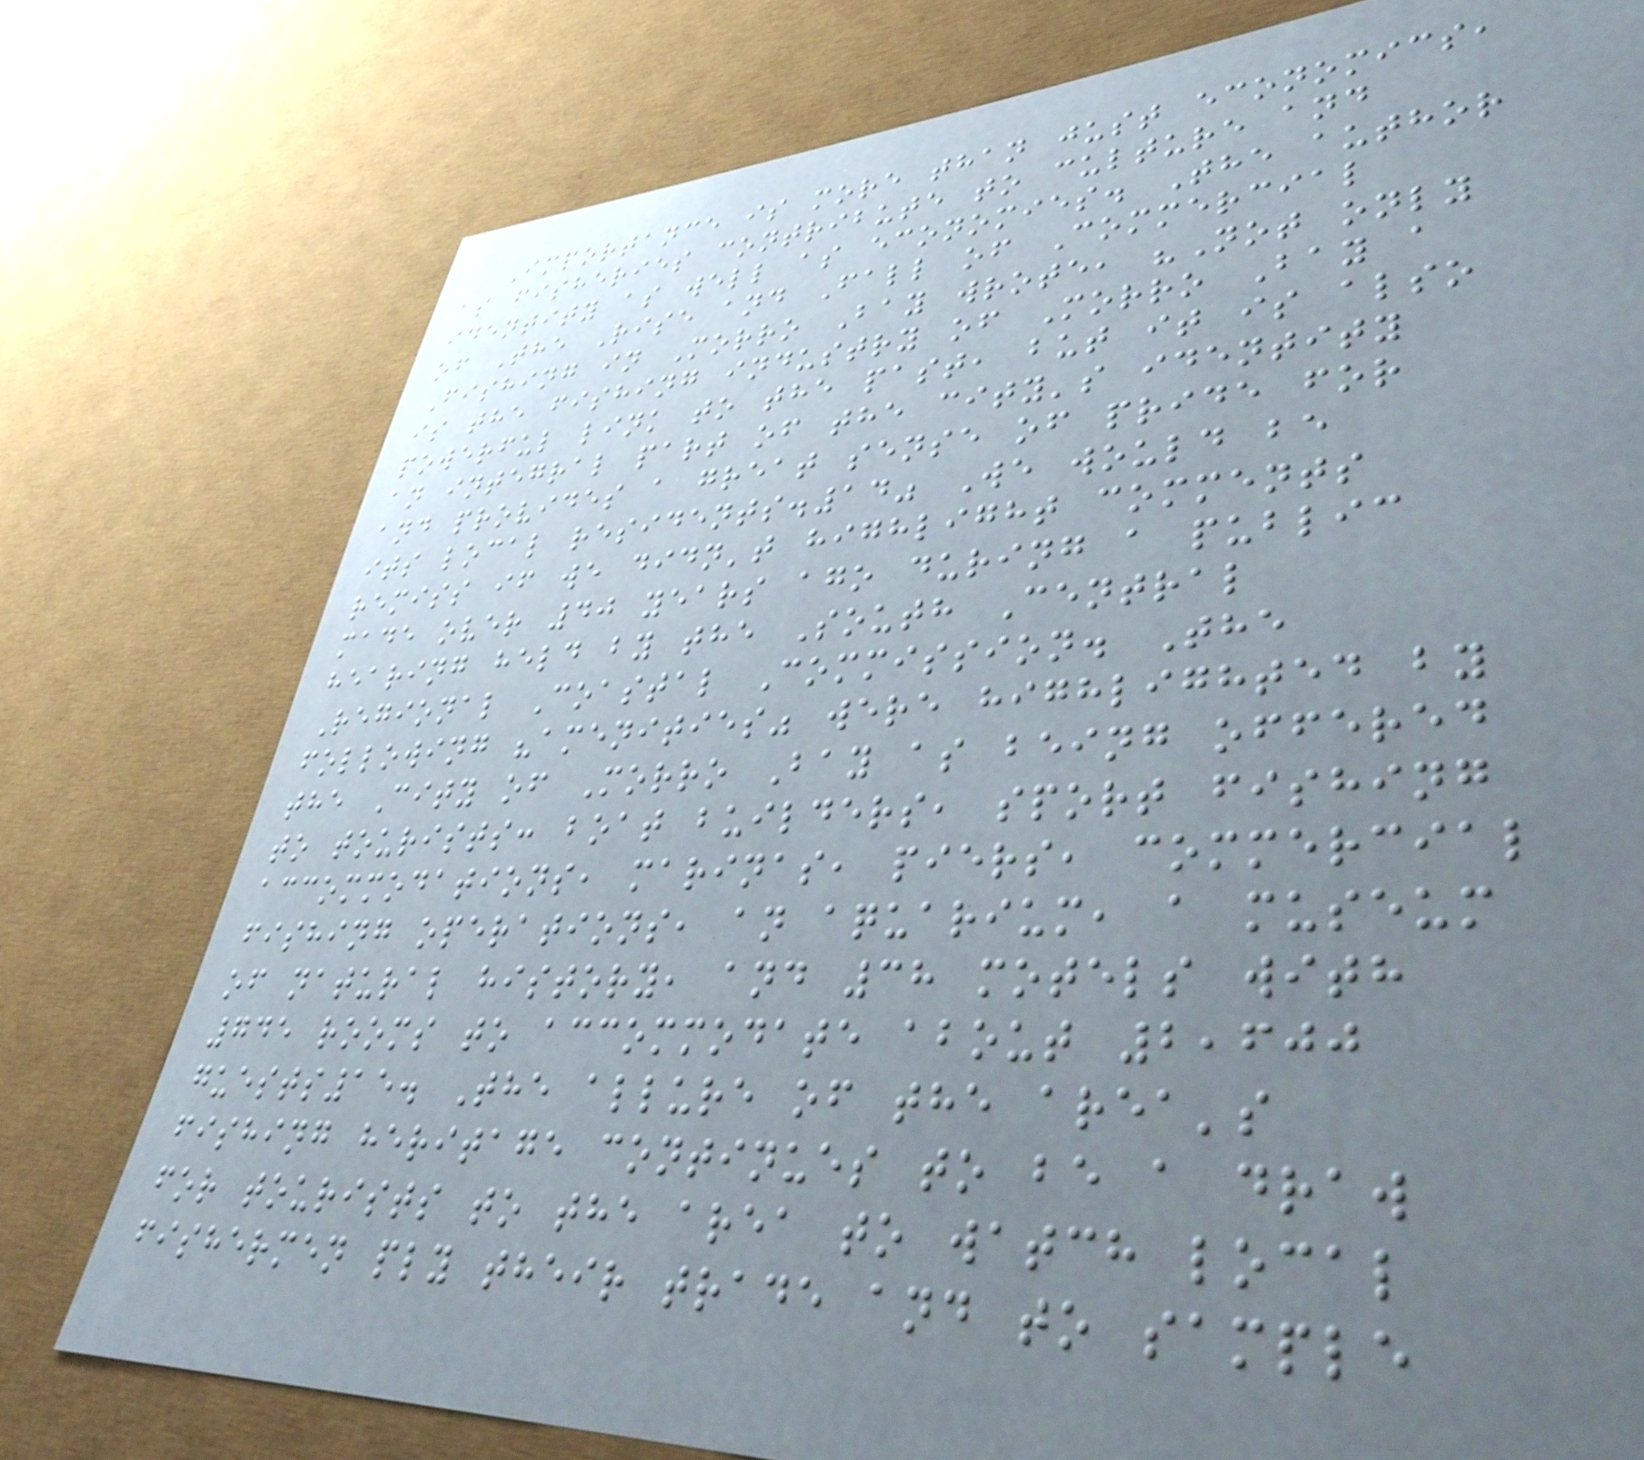Importance is more than just economics,
as fisheries contribute to culture and
identity as well as economies. The author
of The Rise and Fall of Commercial
Fishing in Morro Bay wrote, "Not only
is the fishing industry of Morro Bay a
powerful link to the past, but it is also
an integral part of the city's identity
and provides a great sense of pride for
its local residents.14" We would be
remiss if we didn't highlight comments
made over 40 years ago during a public
hearing held by the South Central
Regional Coastal Commission. The
following "amenities" were highlighted by
the City of Morro Bay as being offered
to tourists: boat builders, sport fishing
accommodations, marinas, piers, commercial
fishing operations, an aquarium, a museum
of natural history, and 38 motels with
745 rooms to accommodate about 2,600
guests15. The allure of the area's
fishing heritage continues to be a draw
for tourists to the area to watch local
fishermen ply their trade and to sample
